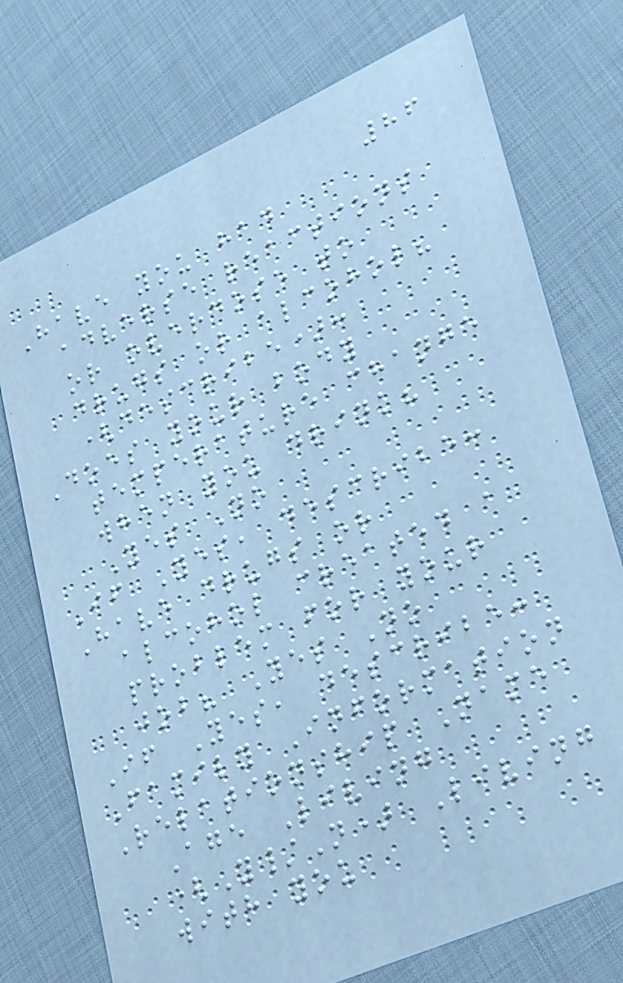86
Have you had
adverse reactions
or overdose to
drugs or alcohol?
(describe):
Does your body
temperature change
when you drink?
Yes No
If Yes, describe:
Have drugs or
alcohol created a
problem for your
job? Yes No
If Yes, describe:
Family Information
Relationship Name
Age Living
(Y/N) Living
with you
